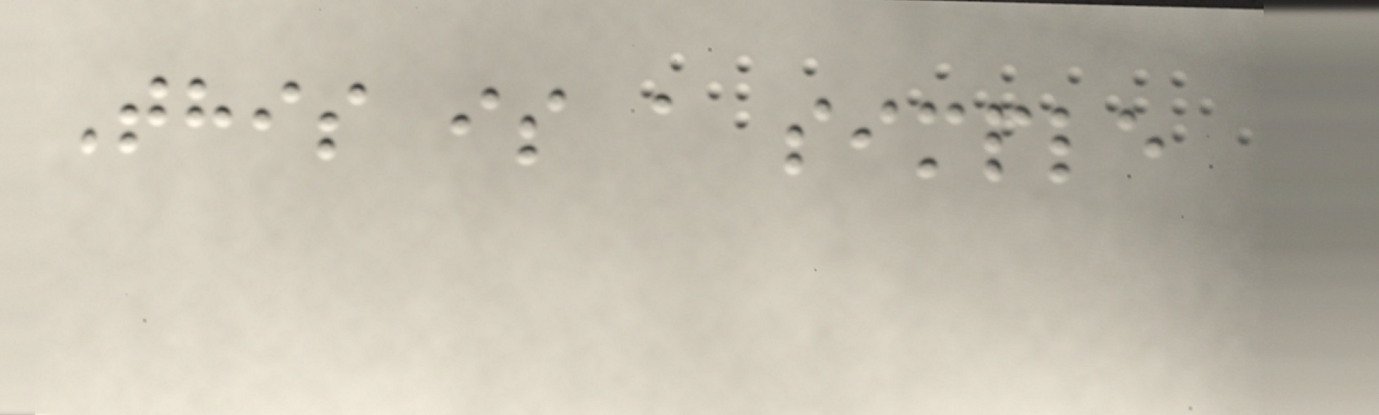This is a simple
